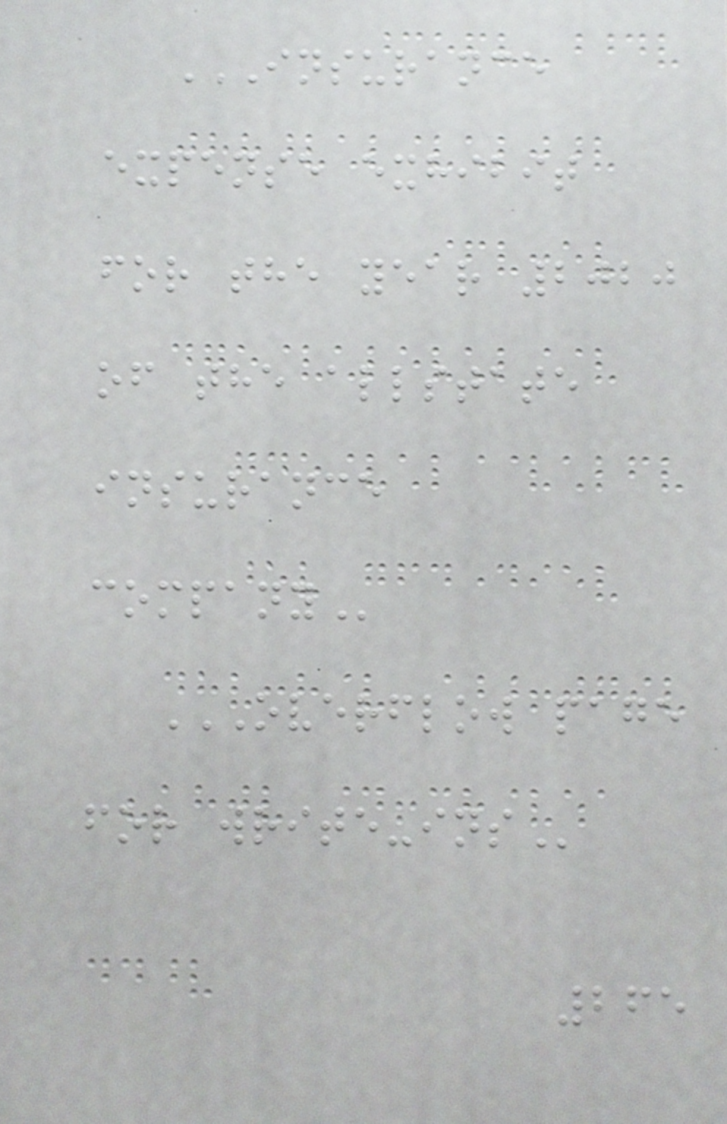INSURANCE
EXPENSE EXHIBIT
FOR THE YEAR 2020
OF THE ALLSTATE
INSURANCE
COMPANY
OVERFLOW PAGE
FOR WRITE-INS
265
